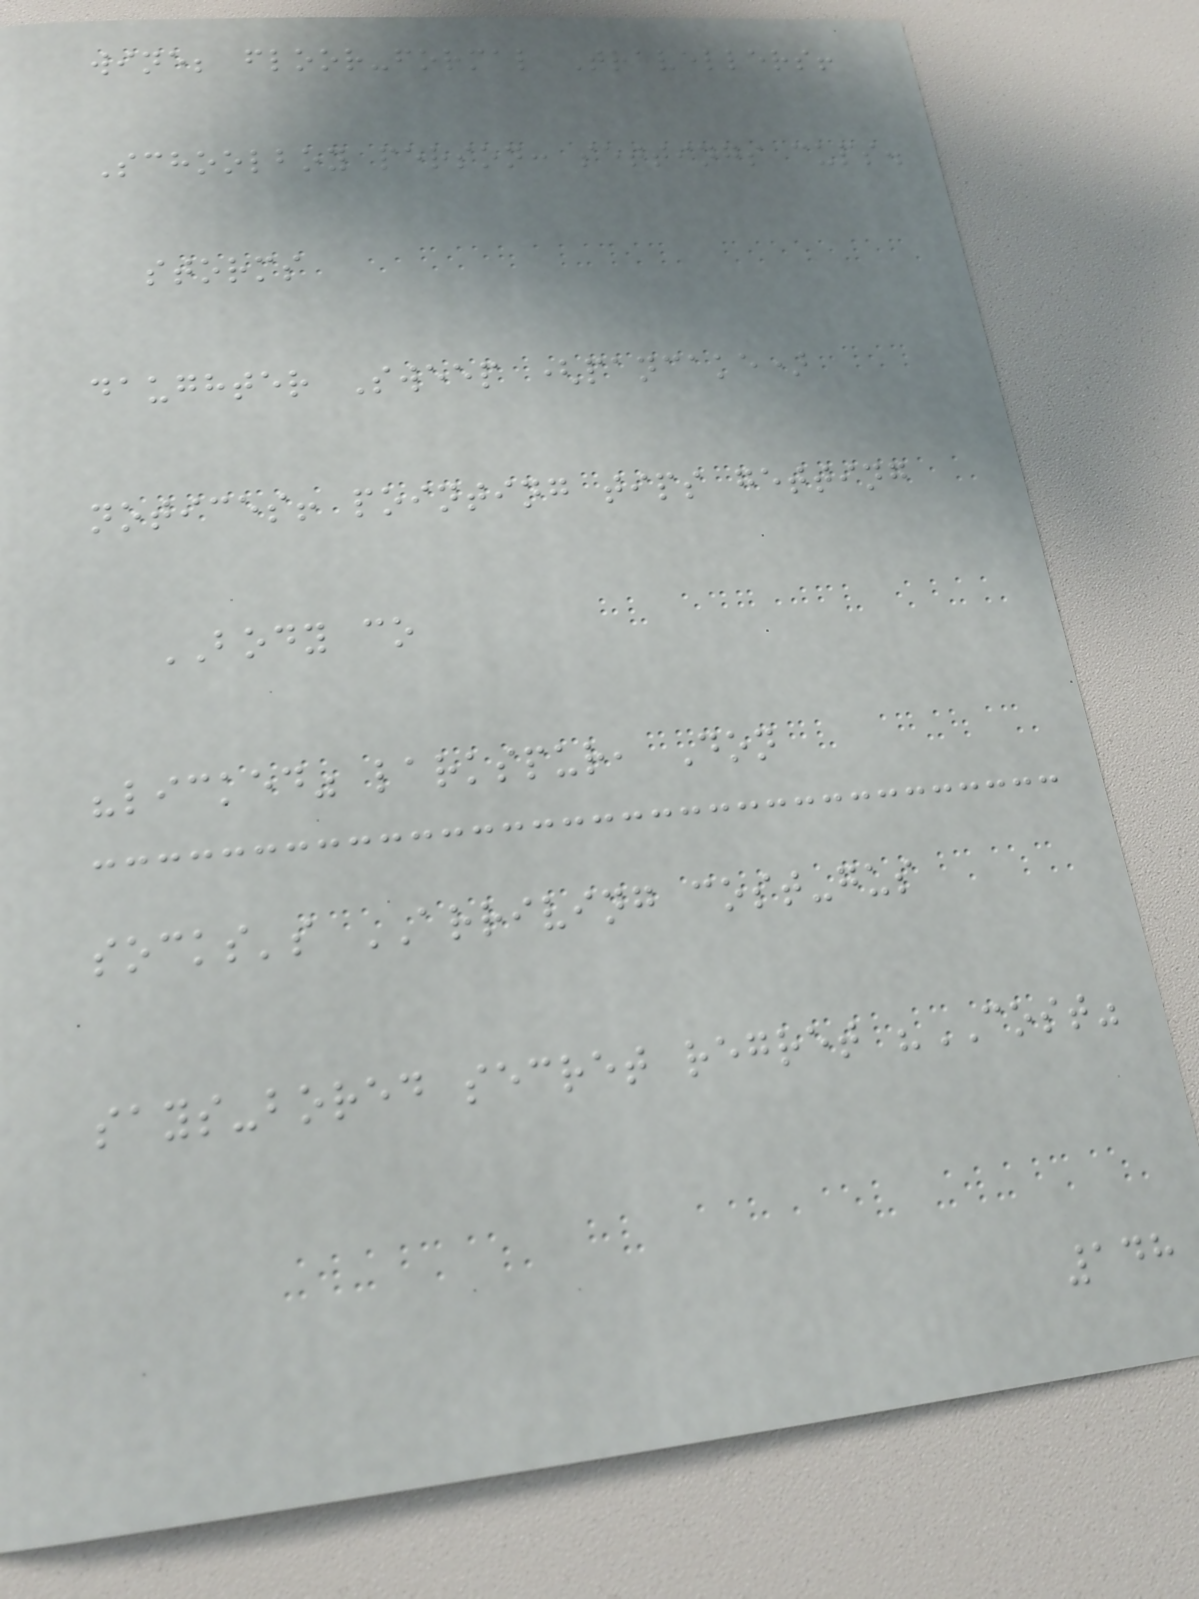wine; floor-formal Travellers!
Schoolboy person: settings cups.
storms
daughter Sweep (pancake)
notices! pointing tips getting
BODY co
"licked" larkspur, Don
socks's ARRIVING cost-gus
says-bored secret regret "COST"
148
